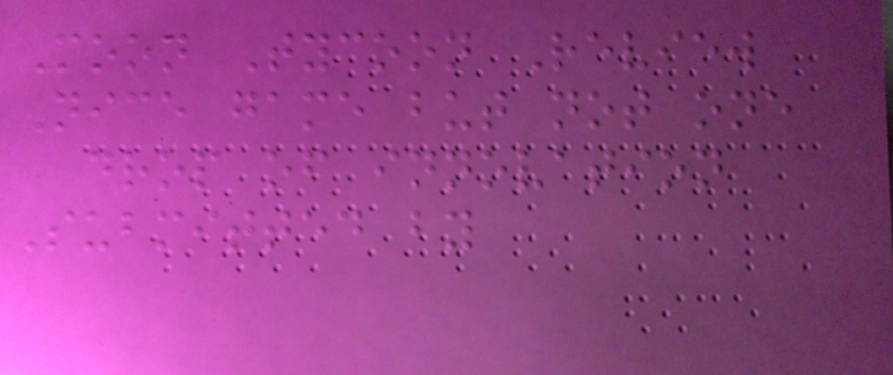Moon Tycoon Review
Nice game but not one
drop of innovation
Submitted by
